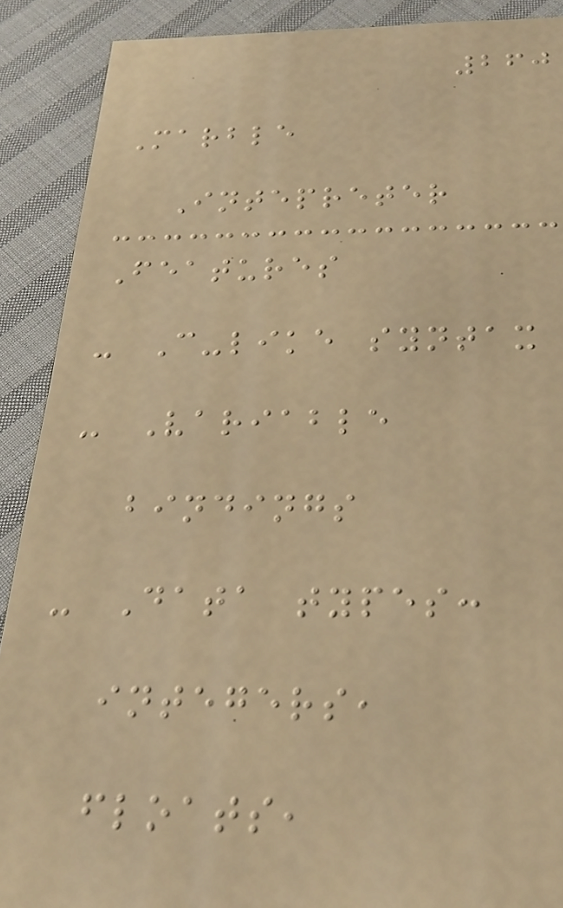260
Marble
Intepreter
Features
- C-like syntax
- Variable
bindings
- Data types:
integers,
floats,
